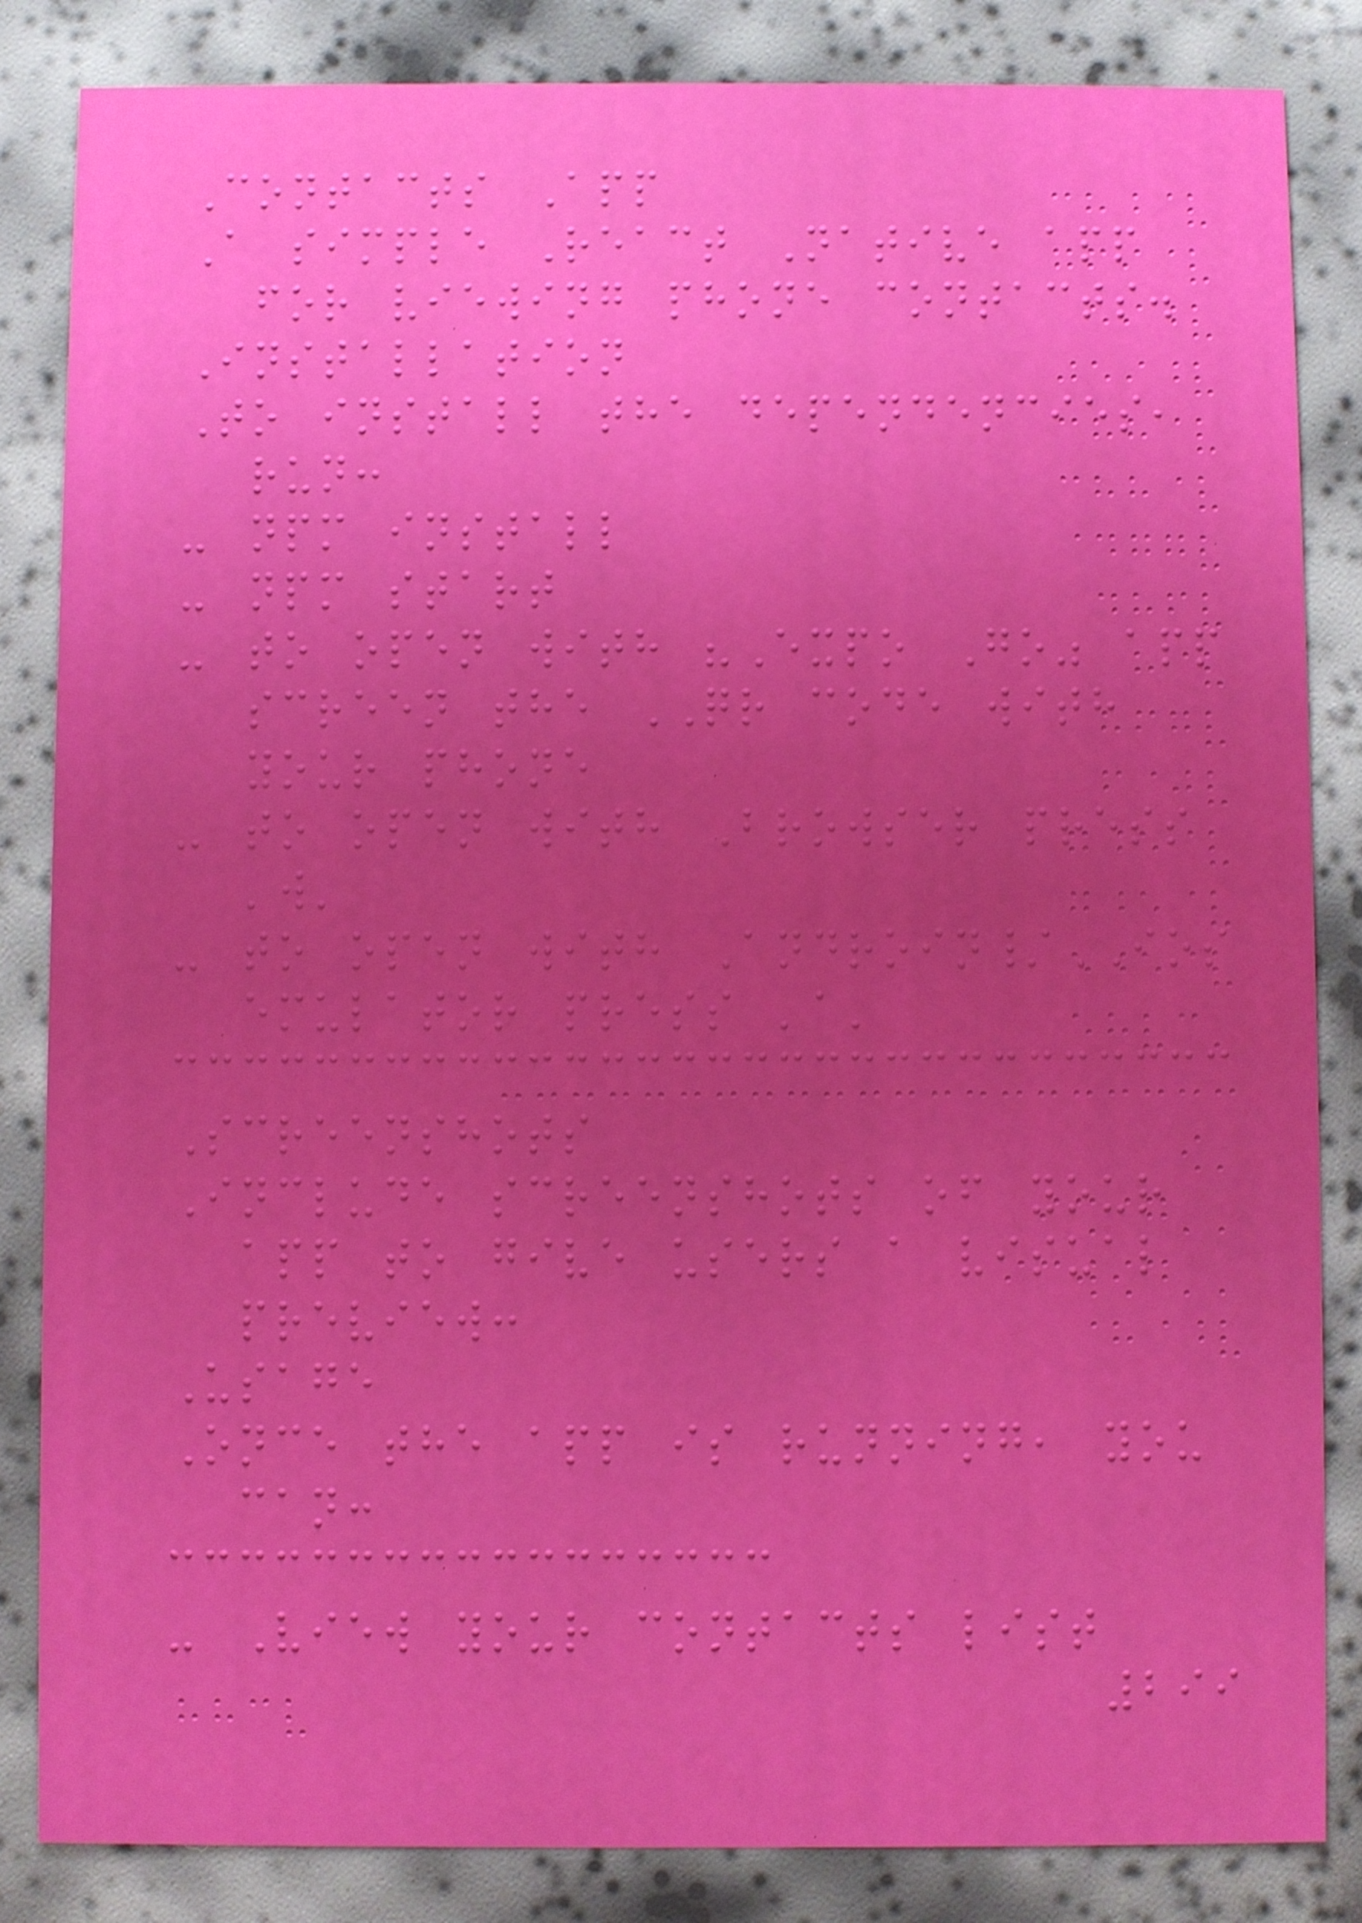Contacts App
A simple React Native app
for viewing phone contacts.
Installation
To install the dependencies,
run:
- npm install
- npm start
- to open with "Expo Go" app
screen the QR code with
your phone
- to open with Browser press
'w'
- to open with Androin/IOS
emulator press 'a'
Screenshots
Include screenshots of your
app to give users a visual
preview:
Usage
Once the app is running, you
can:
- View your contacts list
299
